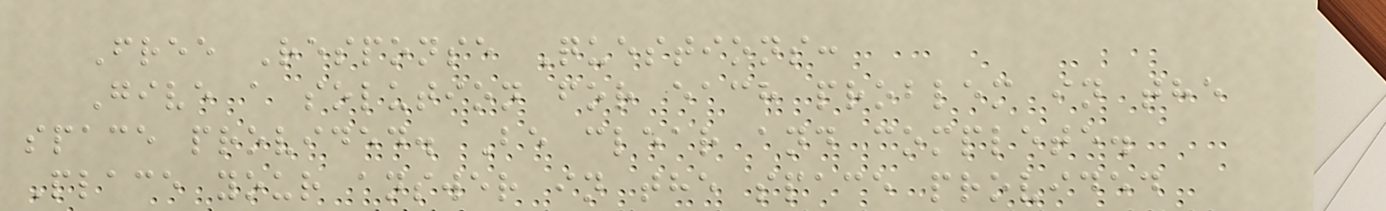Free Response Questions:
Give a solution for each problem in the
space provided. Be clear and complete.
Place your answer in the space provided
